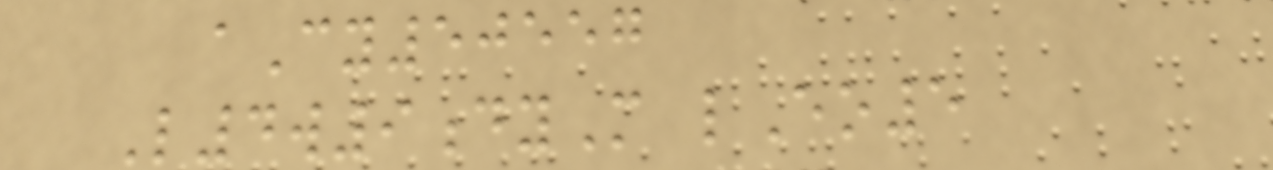aCy50557
L4w9dyM lEo5
